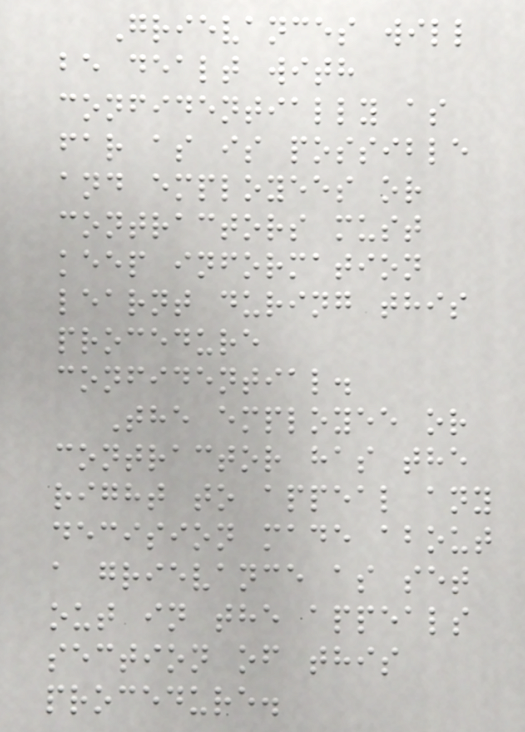Grievances will
be dealt with
confidentially as
far as is possible
and employees or
contractors must
keep information
learnt during this
procedure
confidential.
The employee or
contractor has the
right to appeal any
decision made about
a grievance as set
out in the appeals
section of this
procedure.
